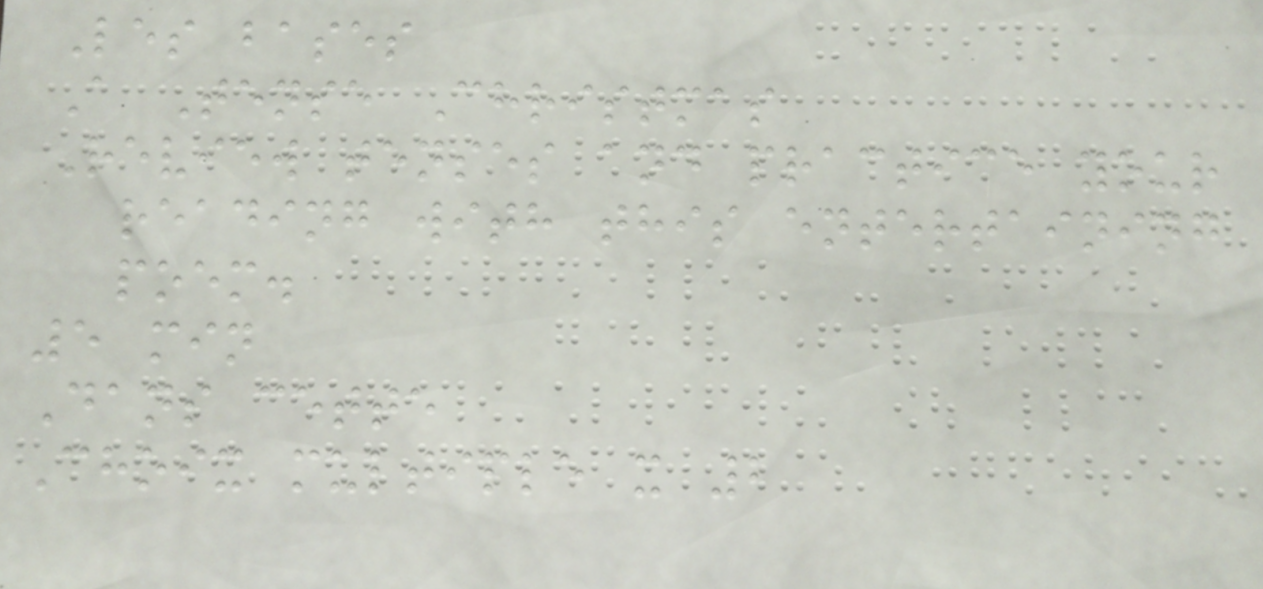Les bases
A Tense Christmas
Review tenses and practice your
reading with this entertaining
poem.
5 min
Dans cette
Choix multiple x 2
